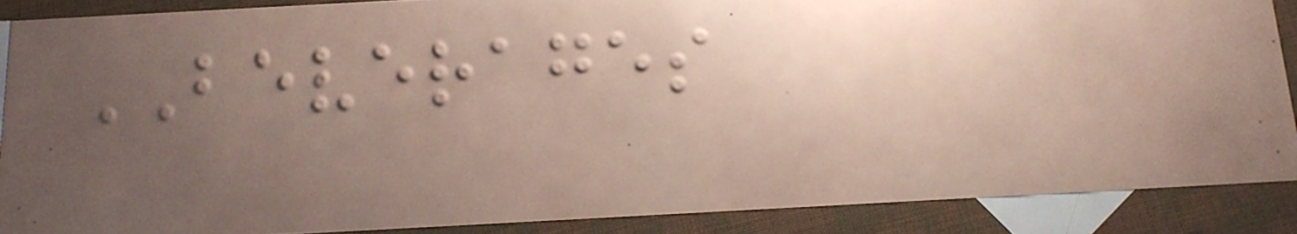BEVERAGES
